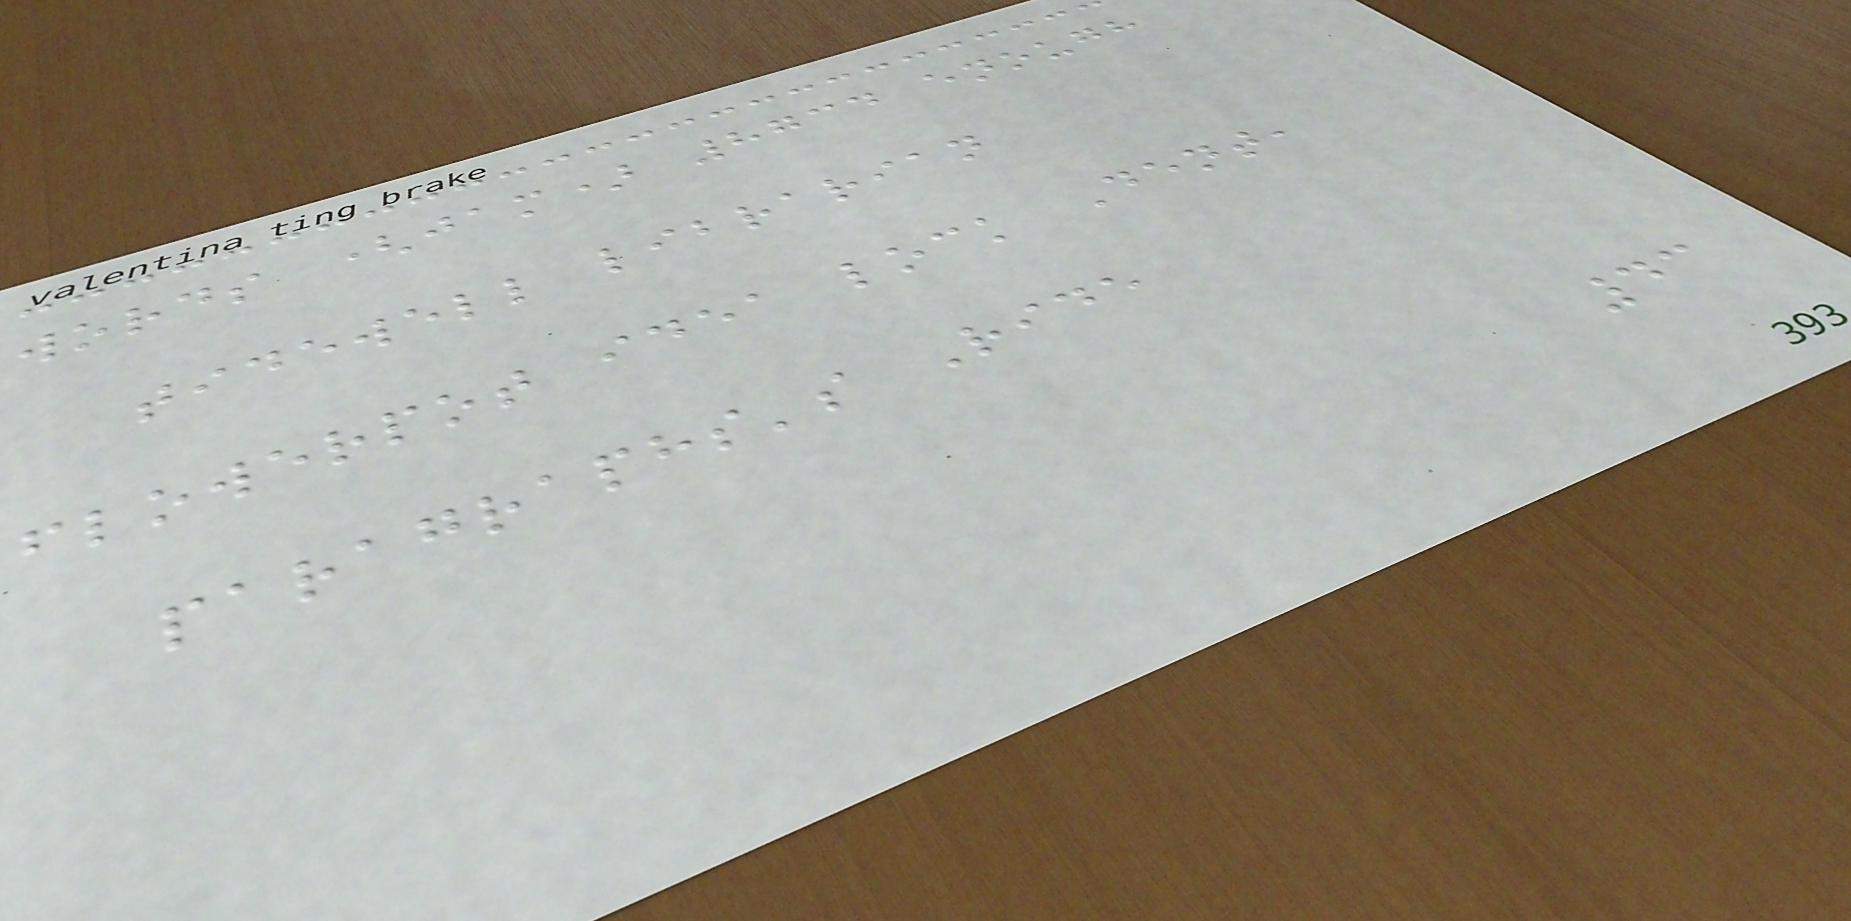words (jam) 8734 enough
tidewell librarian
flowerpot idea lock Dent,
paragraphs's Ride
43
